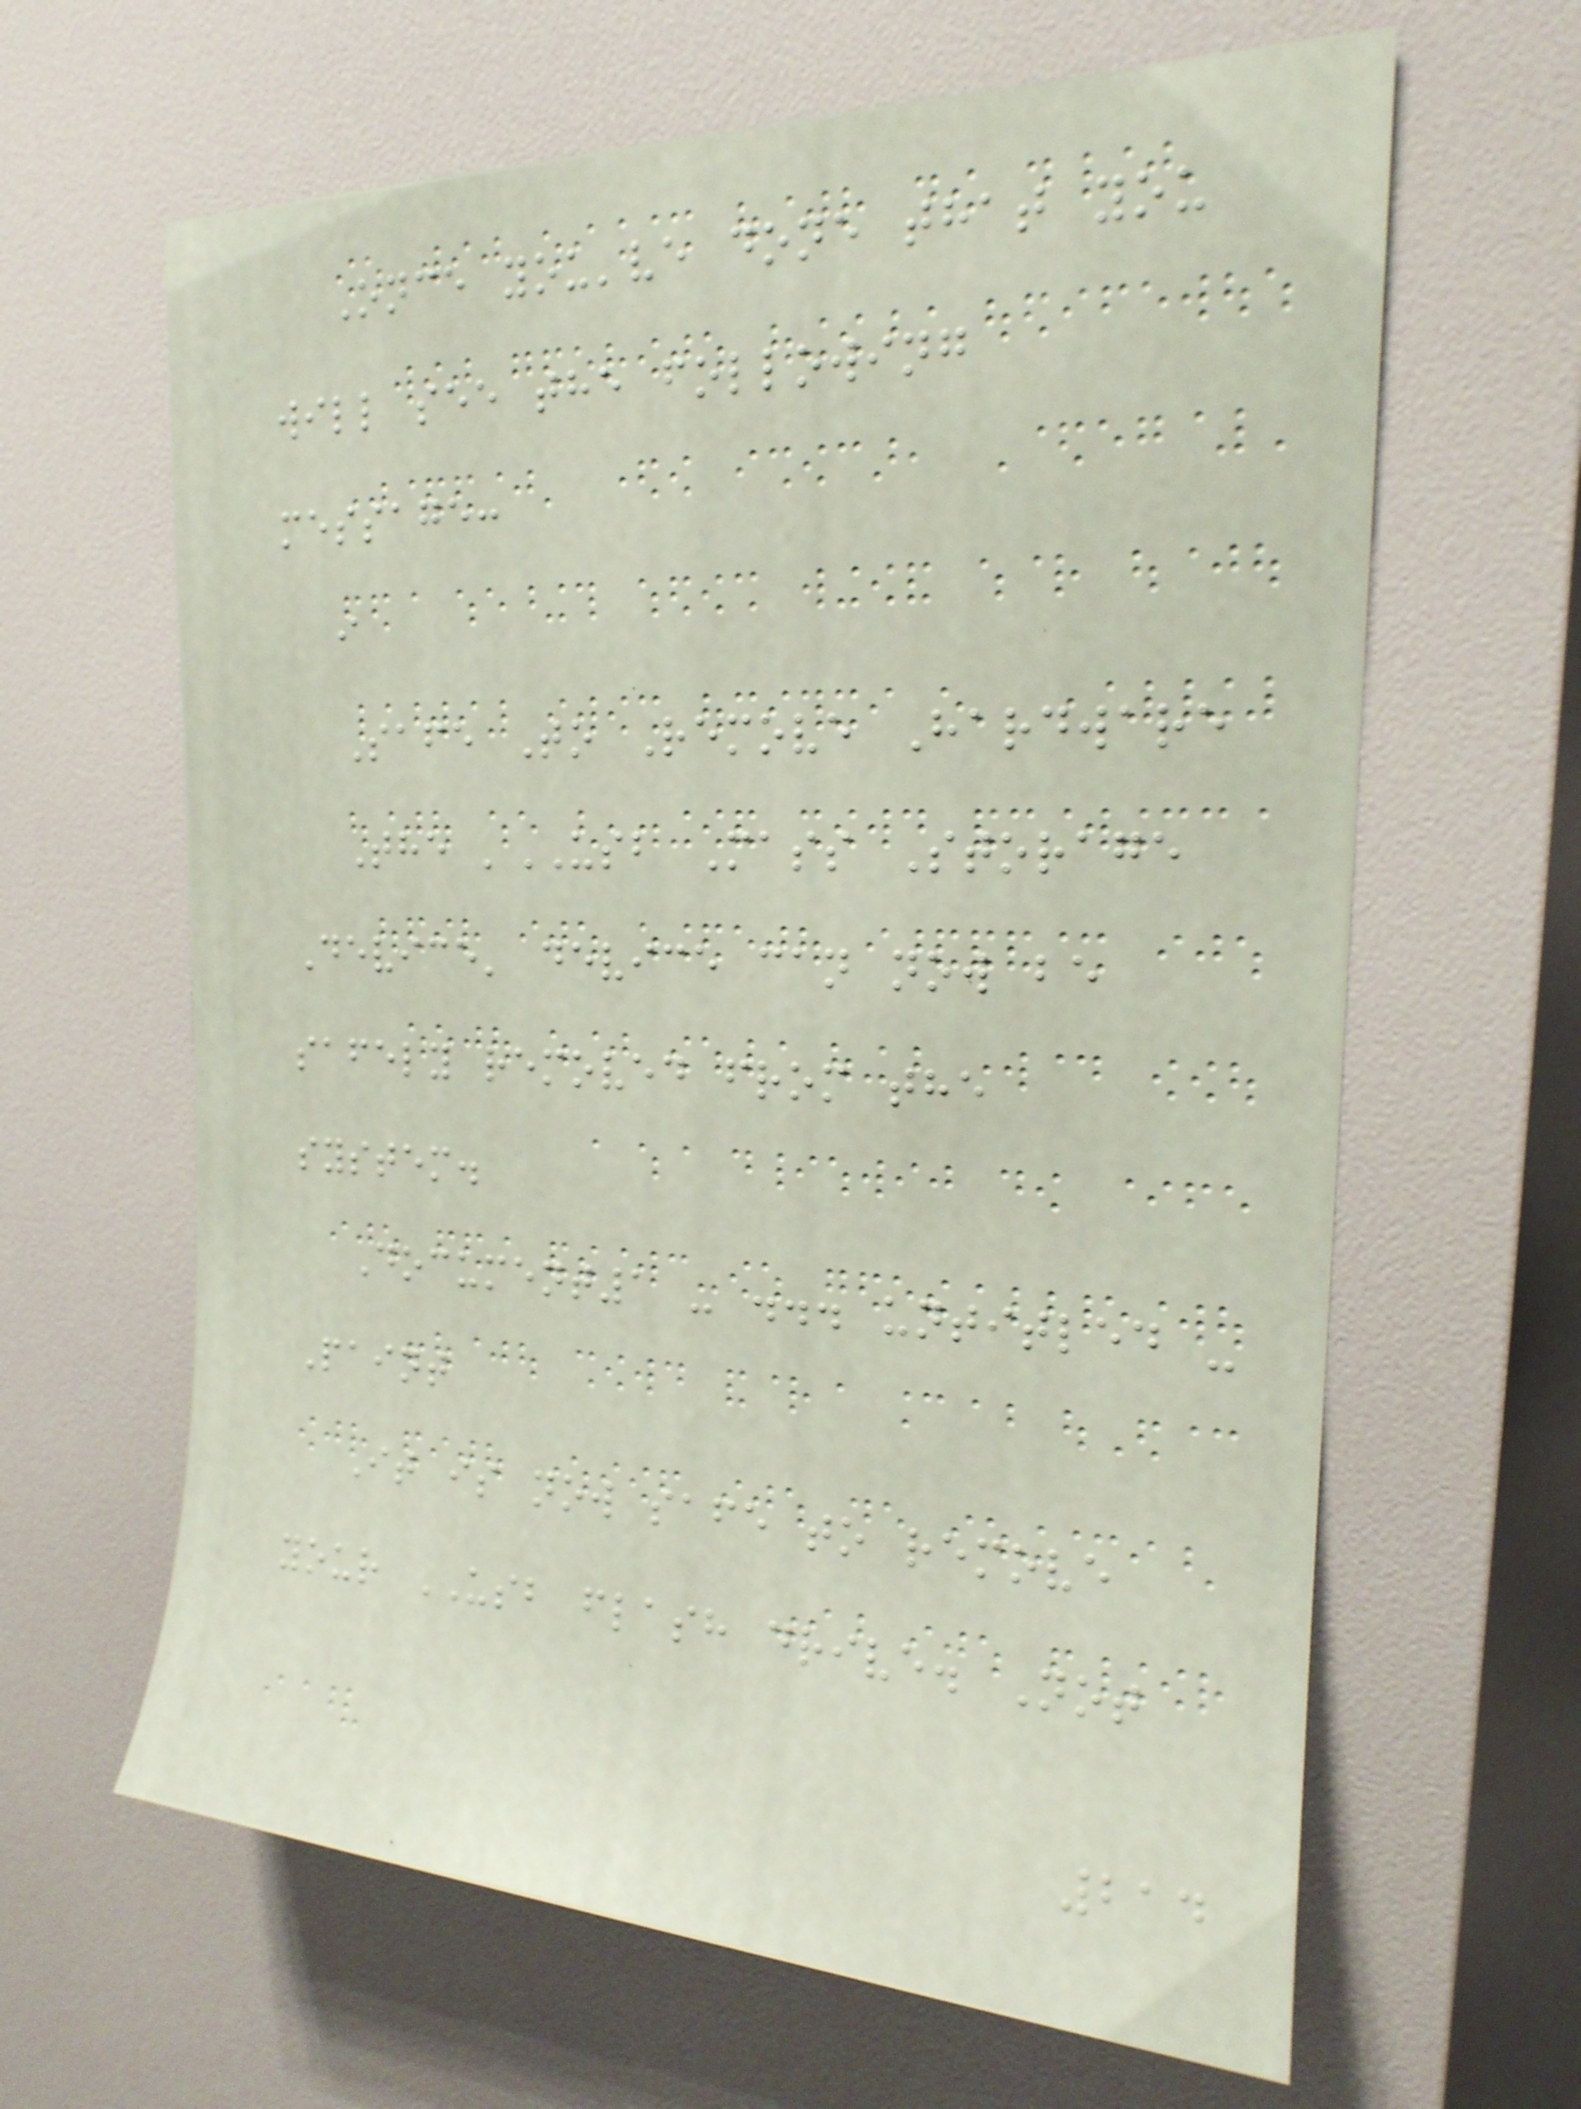Once you've done that you
will see the following
message:
i
Safe To Remove Hardware
The 'USB Mass Storage
Device' device can now be
safely removed from the
system.
Document1 - ... untitled -
Paint
It is now safe to remove
your USB flash drive. Not
214
